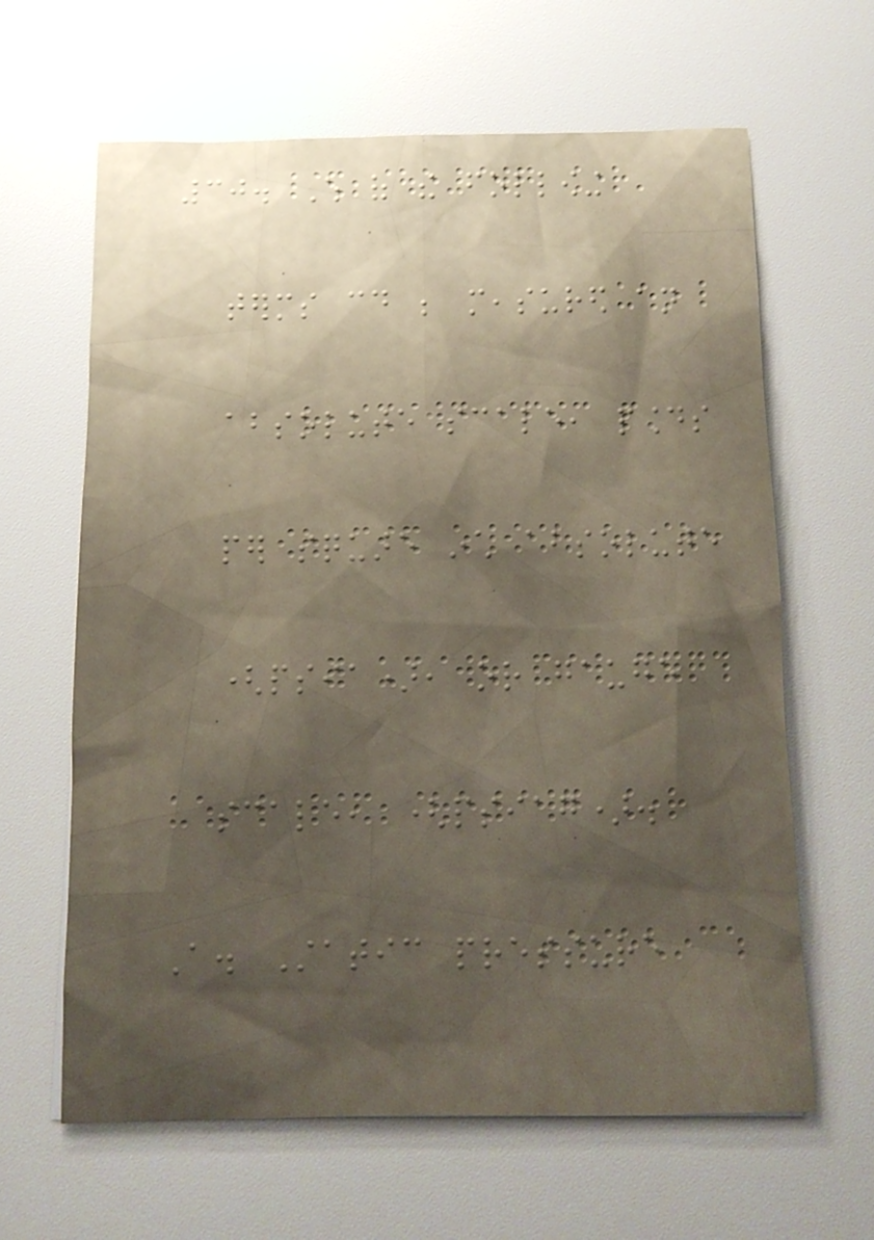30. Which of the following
terms could be measured an
absolute scale, pounds
per square inch absolute
(psia), or gauge
scale, (psiag).
A. Static pressure
